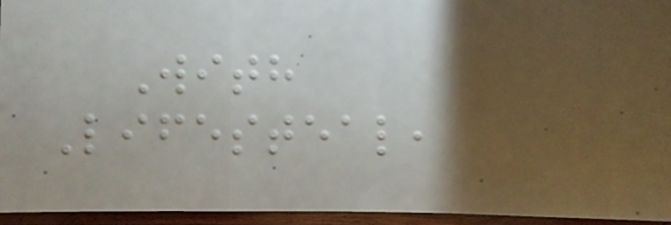With
Lifesteal,
